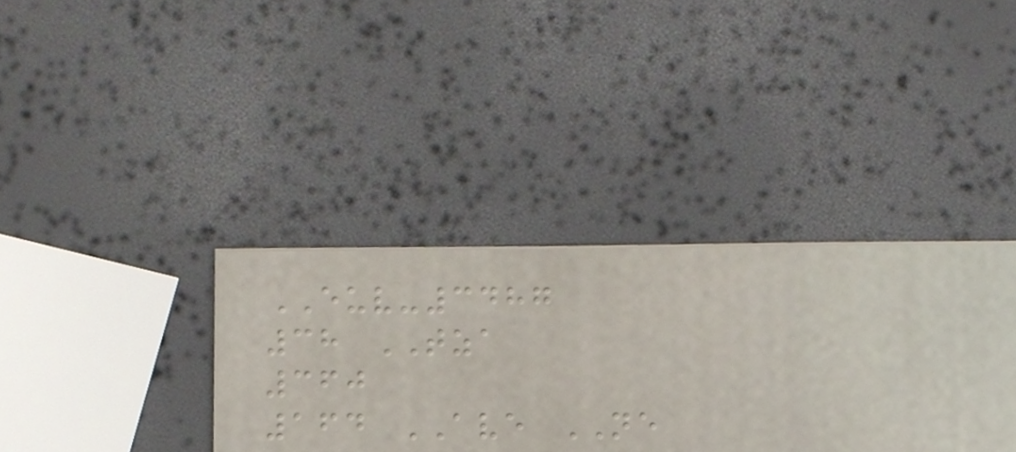EUV-3487
38 TZA
360
164 AVE NE
